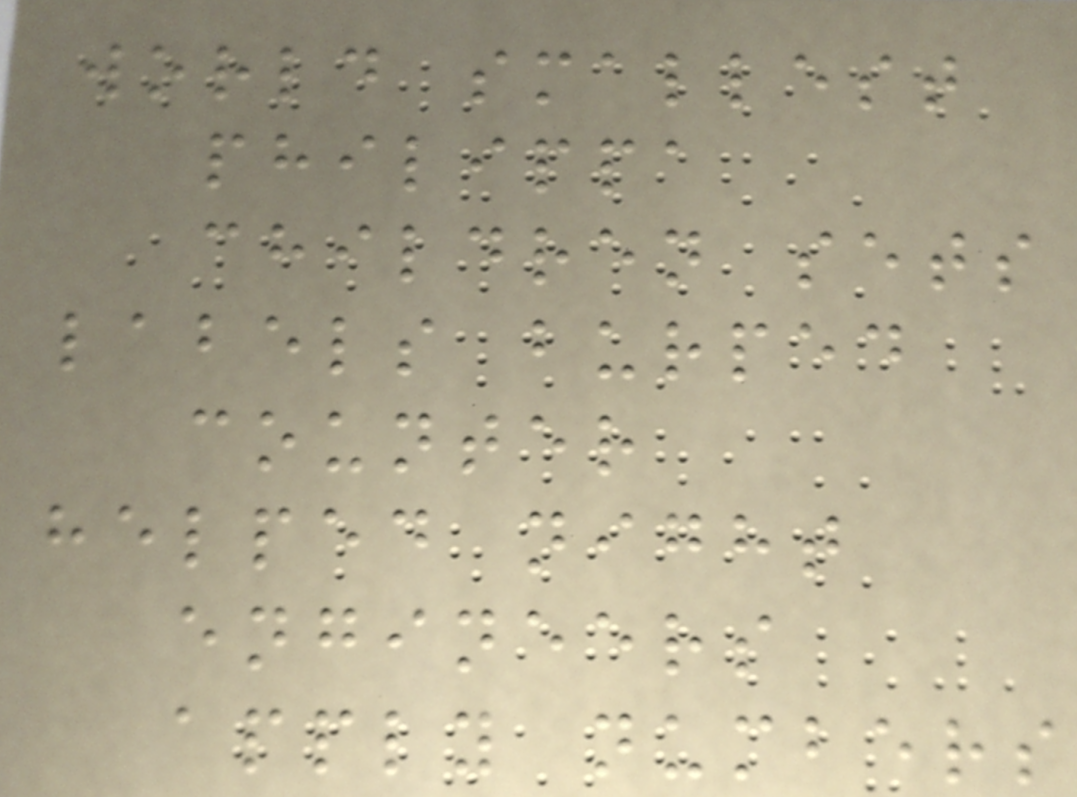world smallest
philippa
children sets
labels burped
counter
helped night
engineers
apply numbers
